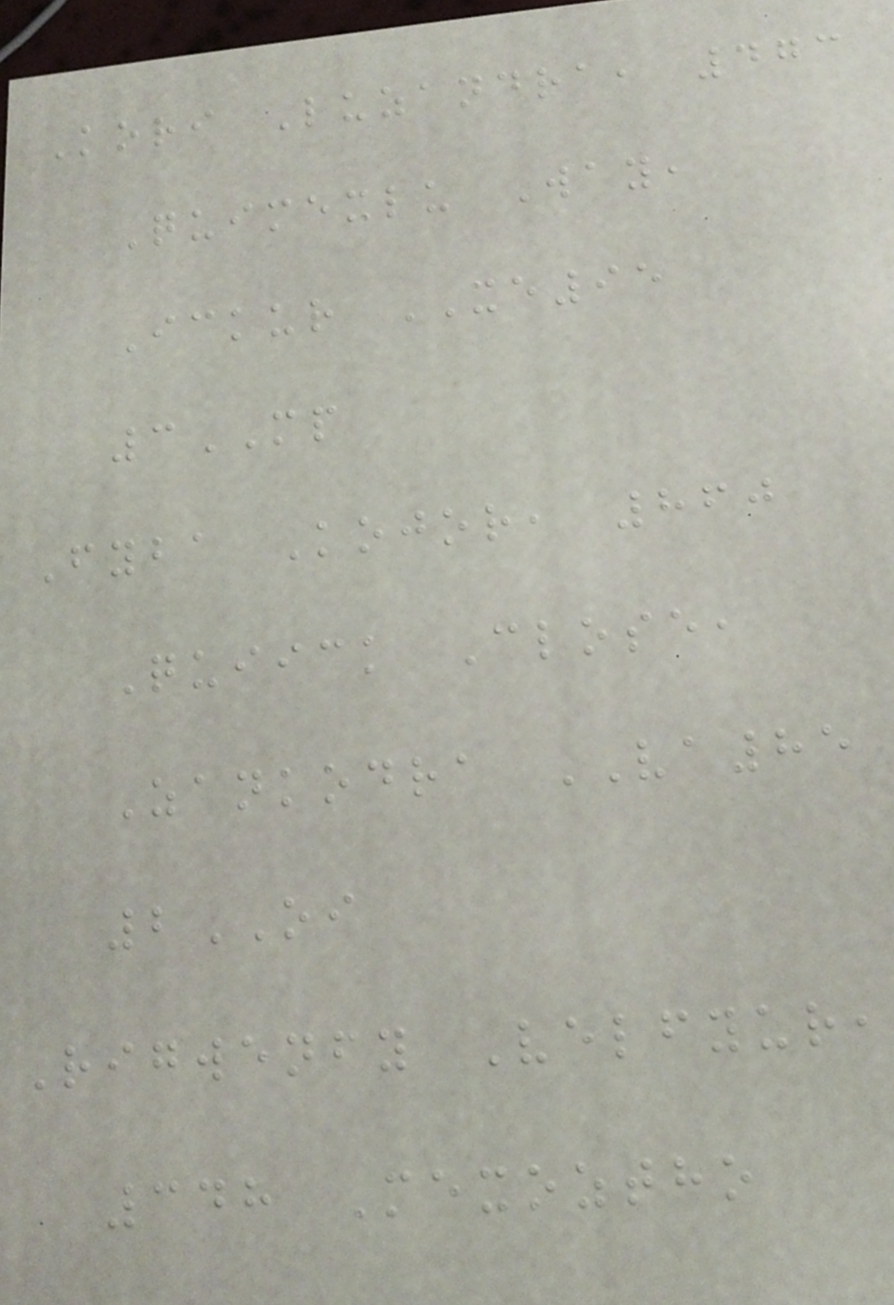Kori Luzandra, 473
Quimexlu Way,
Ickur XE95
3MP
Fyba Kojor, 860
Quiick Close,
Zankodra VA85
2OI
Rigwenfy Velfyur,
348 Mexoztho
